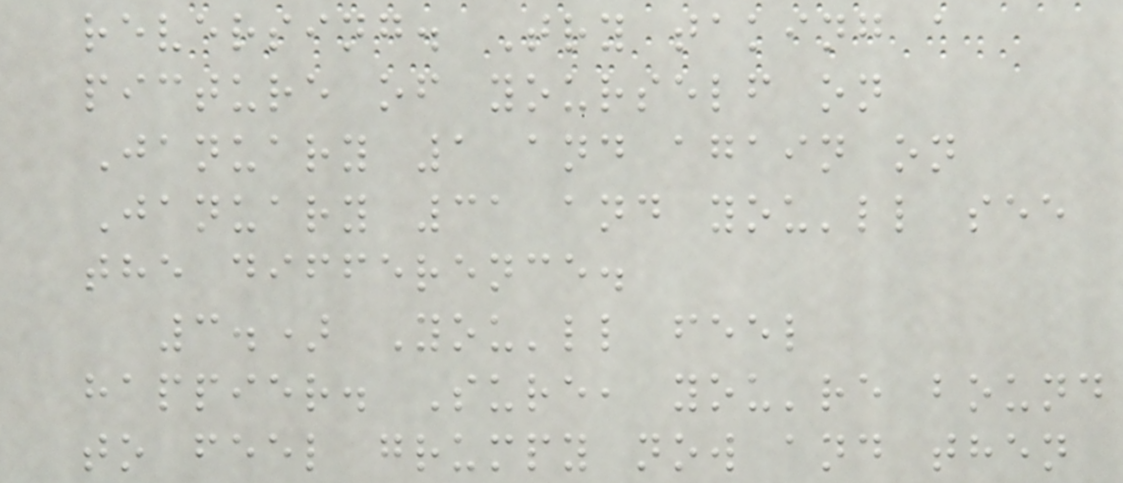reversing. Try taking a
picture of yourself on
January 1 and again on
January 31 and you'll see
the difference.
3.) You'll feel
happier. Sure, you're bound
to feel grumpy now and then
